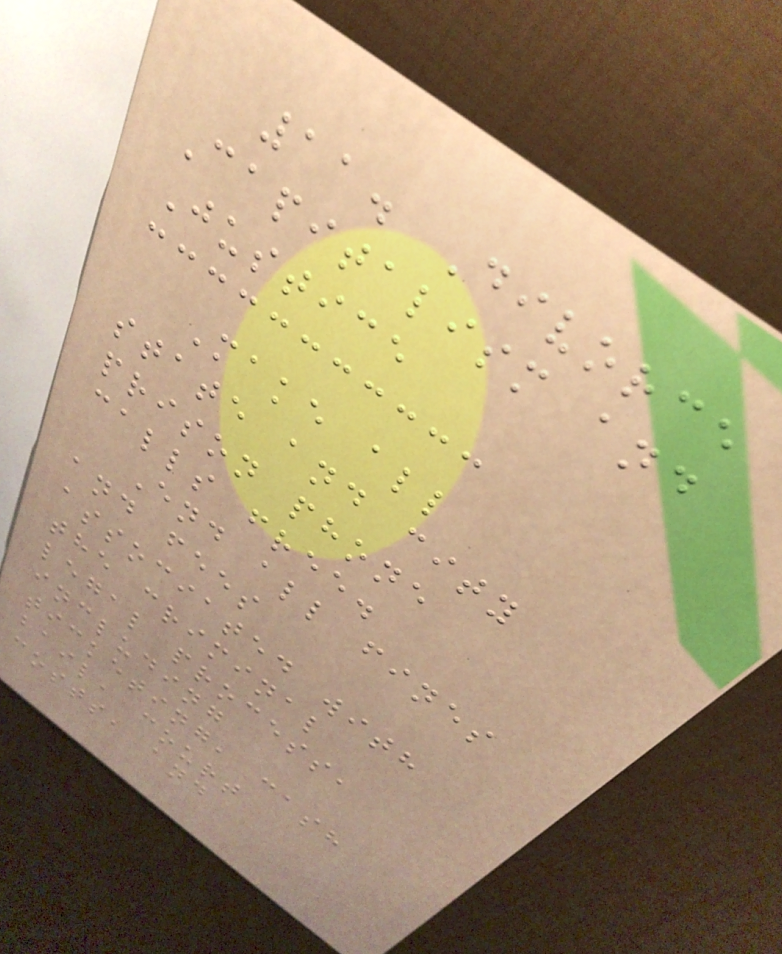11. Divorce
Capitalism and
Justice
Make all
state and city
prison phone
calls free.
End all fines
and fees
associated with
the criminal
legal process,
including
ticketing, cash
bail, court
costs, and
